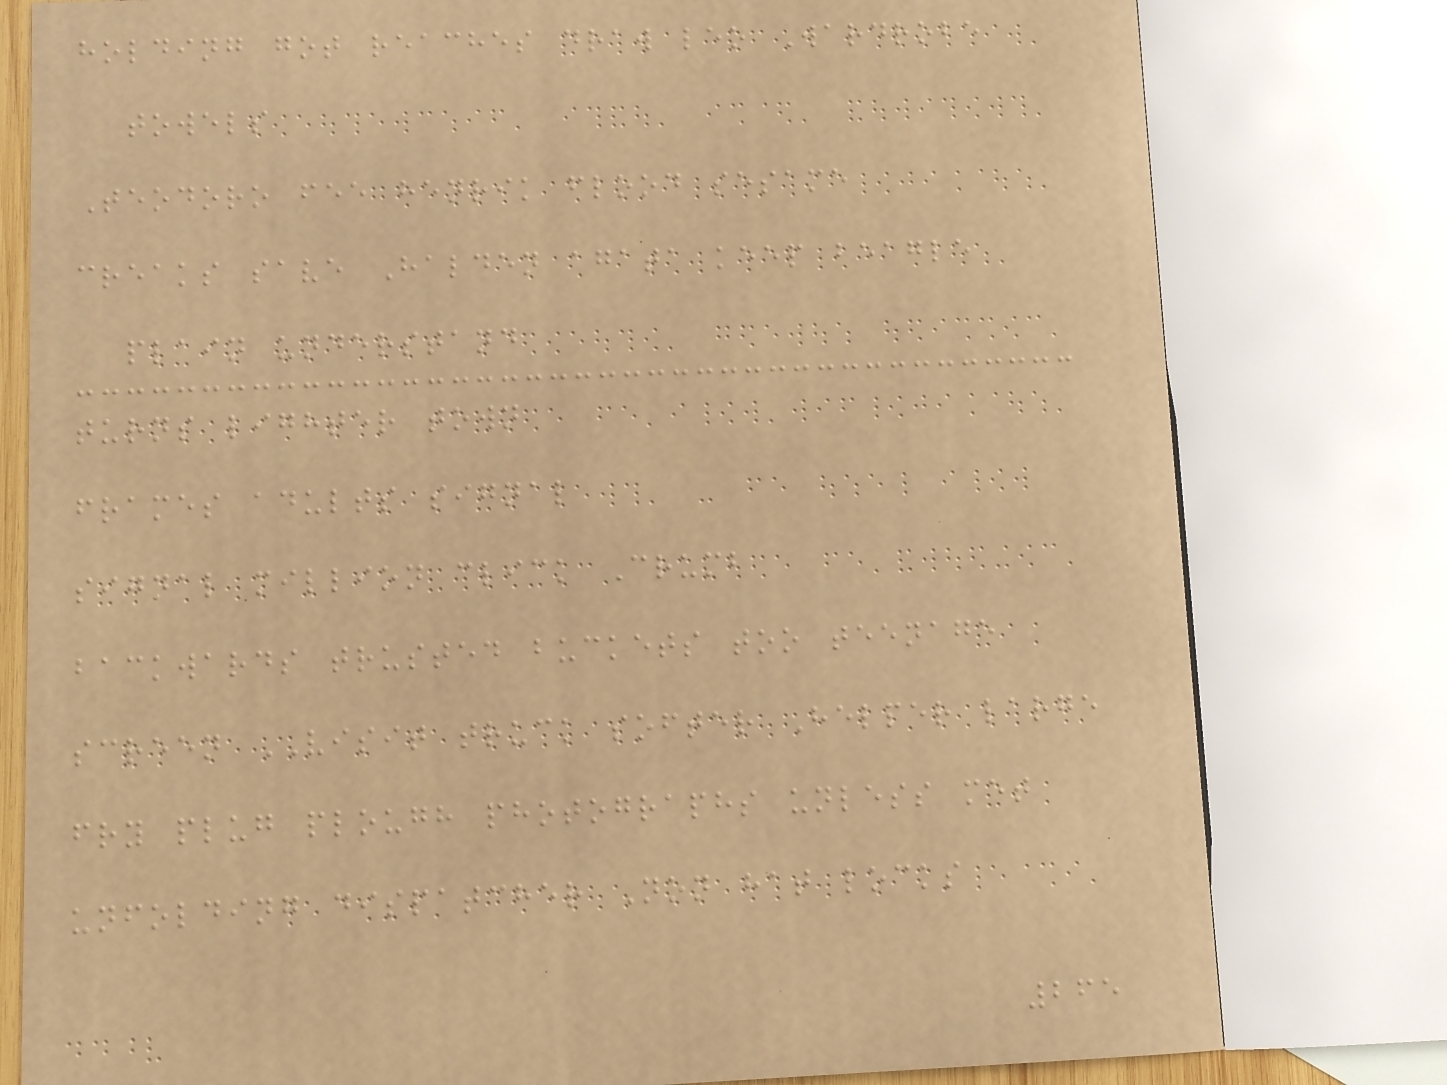holding got reaches draw leo Wardrobe
towels
Teodoro fee henrik flood sesame
creaks save Halden agata keep beagle
plain understand
turns lighter town
frames adults signal
signal million click Crumb
backwards trusted buckets too teenage
screen VISIT truck softer Helper large
fry plug plough photographs unless met
unfolding dispatcher Non hat locks
265
